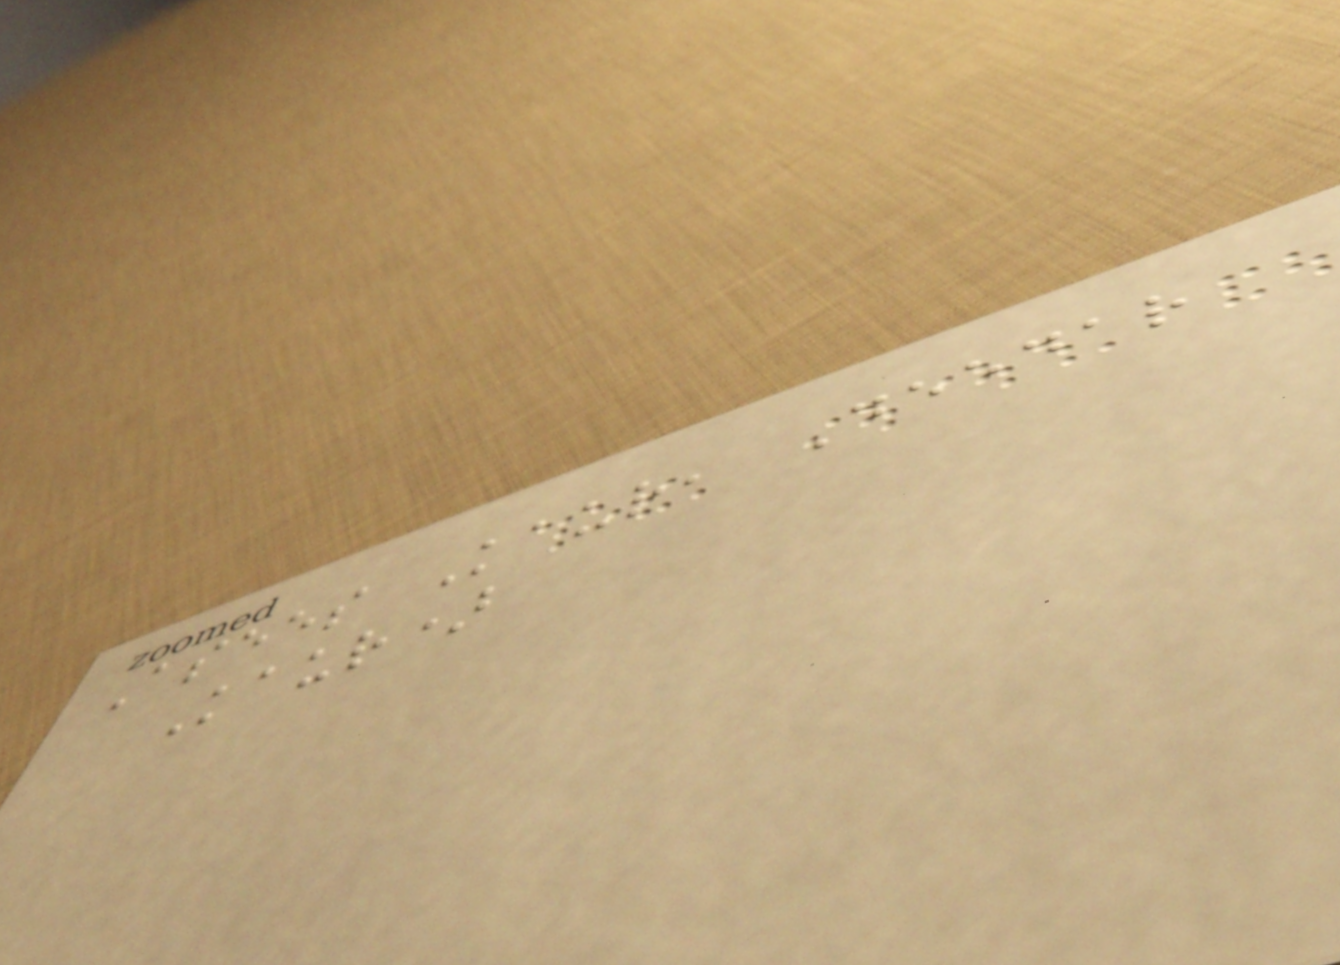Asees Kaur, Deedar
Kaur)
